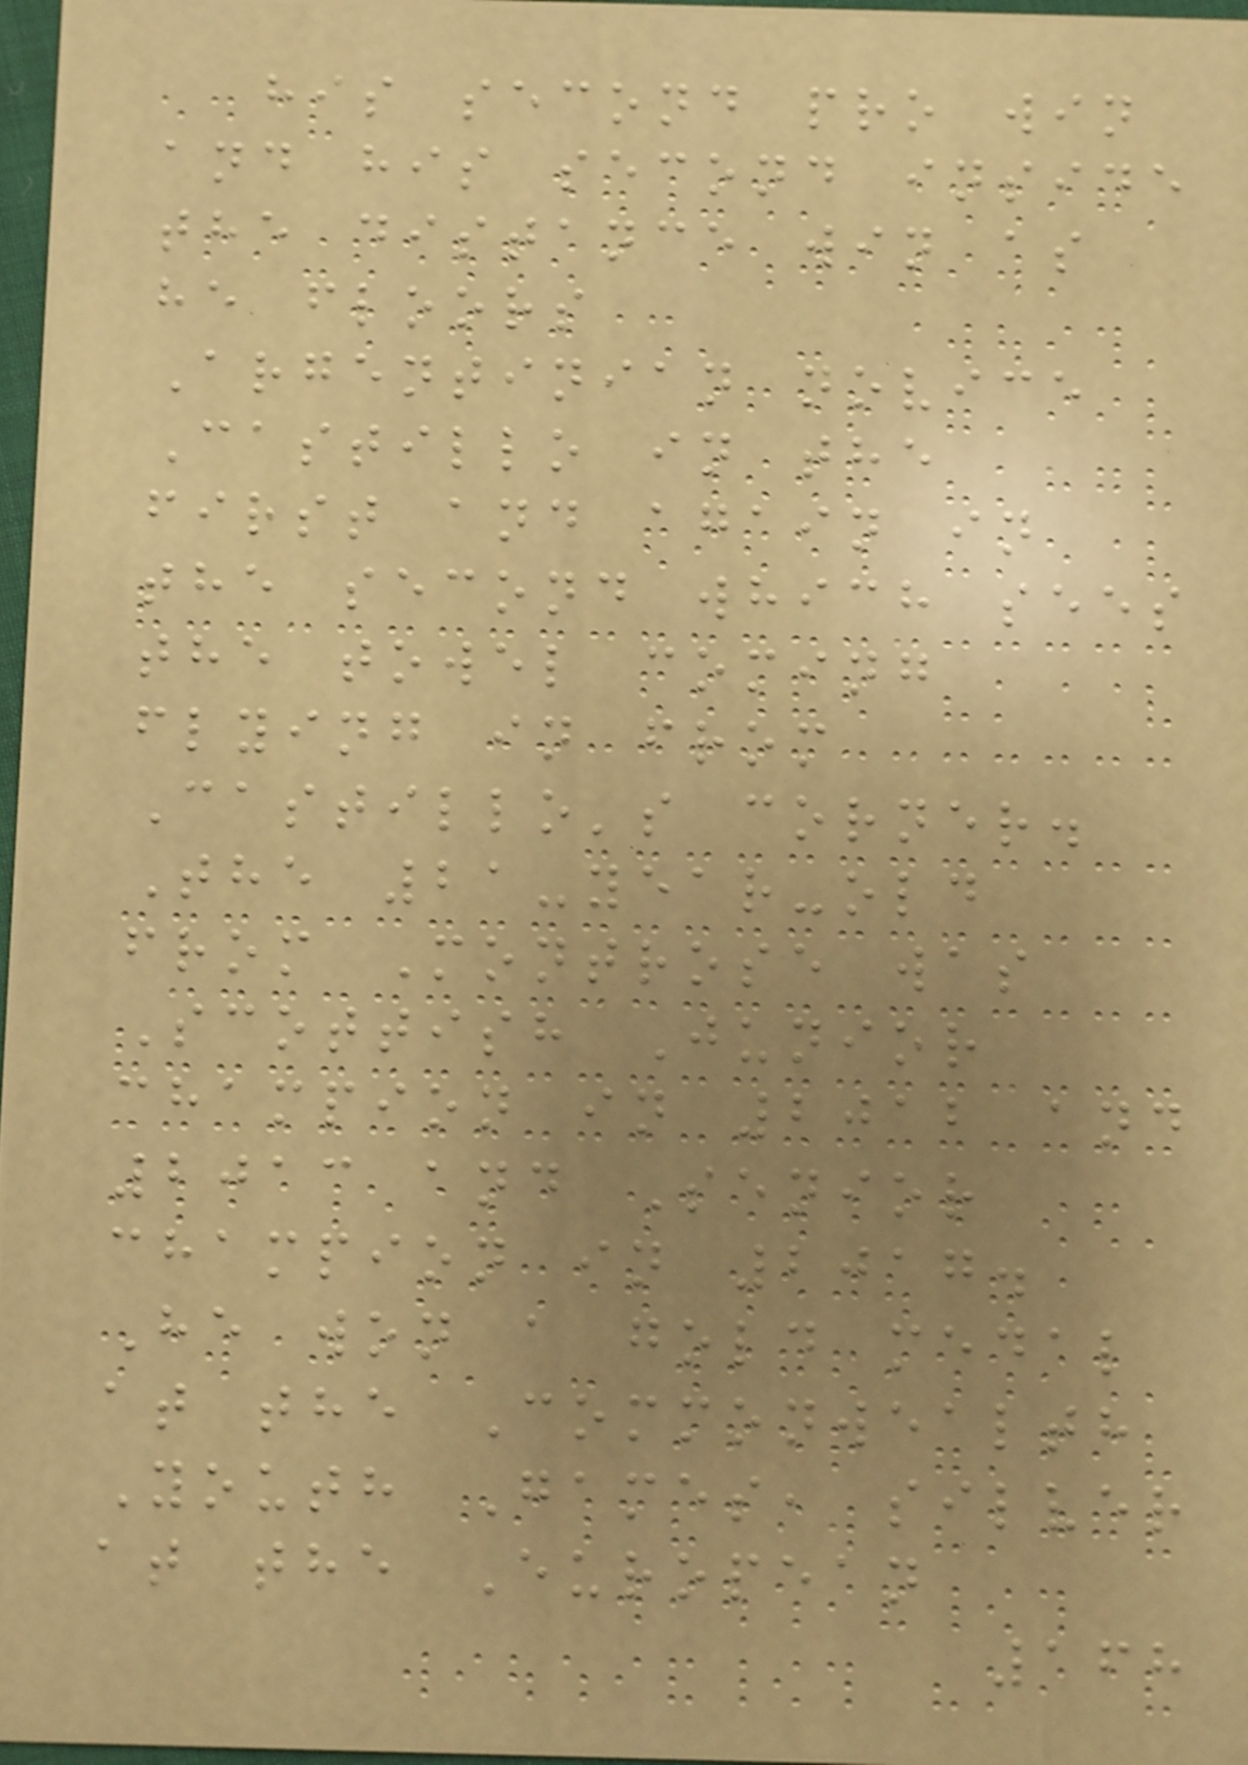his second pro win
and his second inside
the distance win as
he floors
Argentinian novice
Castillo in the
first and again in
the second which sees
the towel coming
flying in from
Castillo's corner.
The 21-year-old
from Montrose was
Scottish Junior
champion in 2012 and
2013 and Senior
champion in 2017.
He won a gold medal
at the Commonwealth
Youth Games, silver
at the European
168
